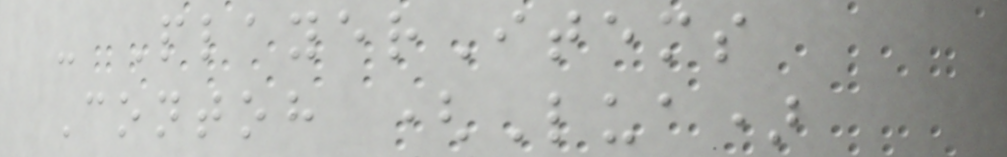- PlayerItems
Contoh (Lua)
